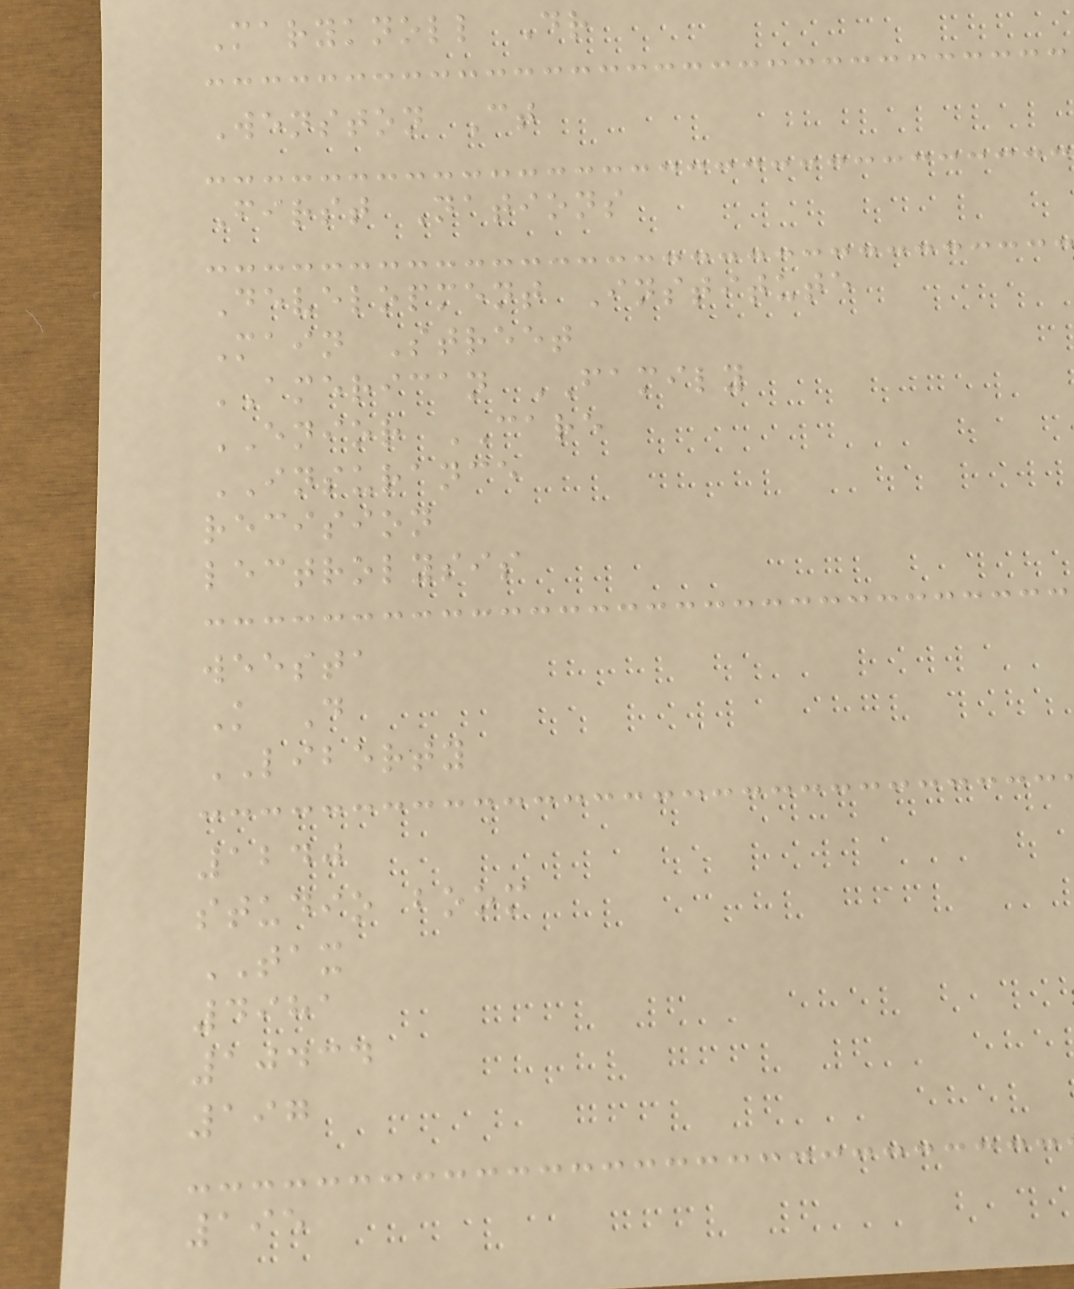Maryknoll Dr
Wenston Ct
First Nations
Development Institute
Main Street
AMERICAN FAMILY
ENIOR CARE
INSURANCE
recision
lectrolysis
weesta
K D
LIBERTY
1240
studio boom
TAX
4981
10434
197
195
